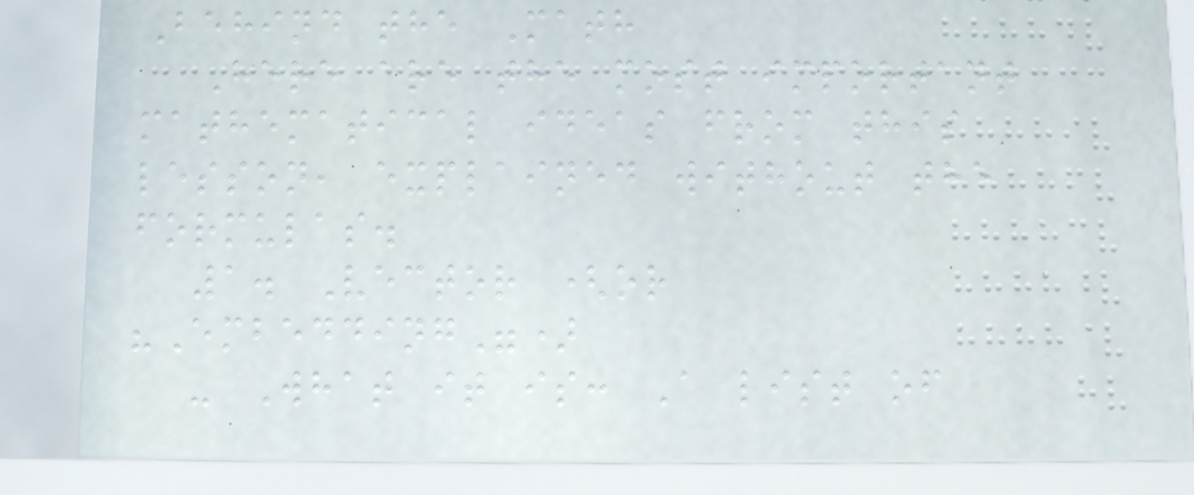Behind the Math
Here are the most important
mathematical ideas from this
lesson, explained without the
formulas.
1. Vector (or
"Embedding")
- What it is: A list of
